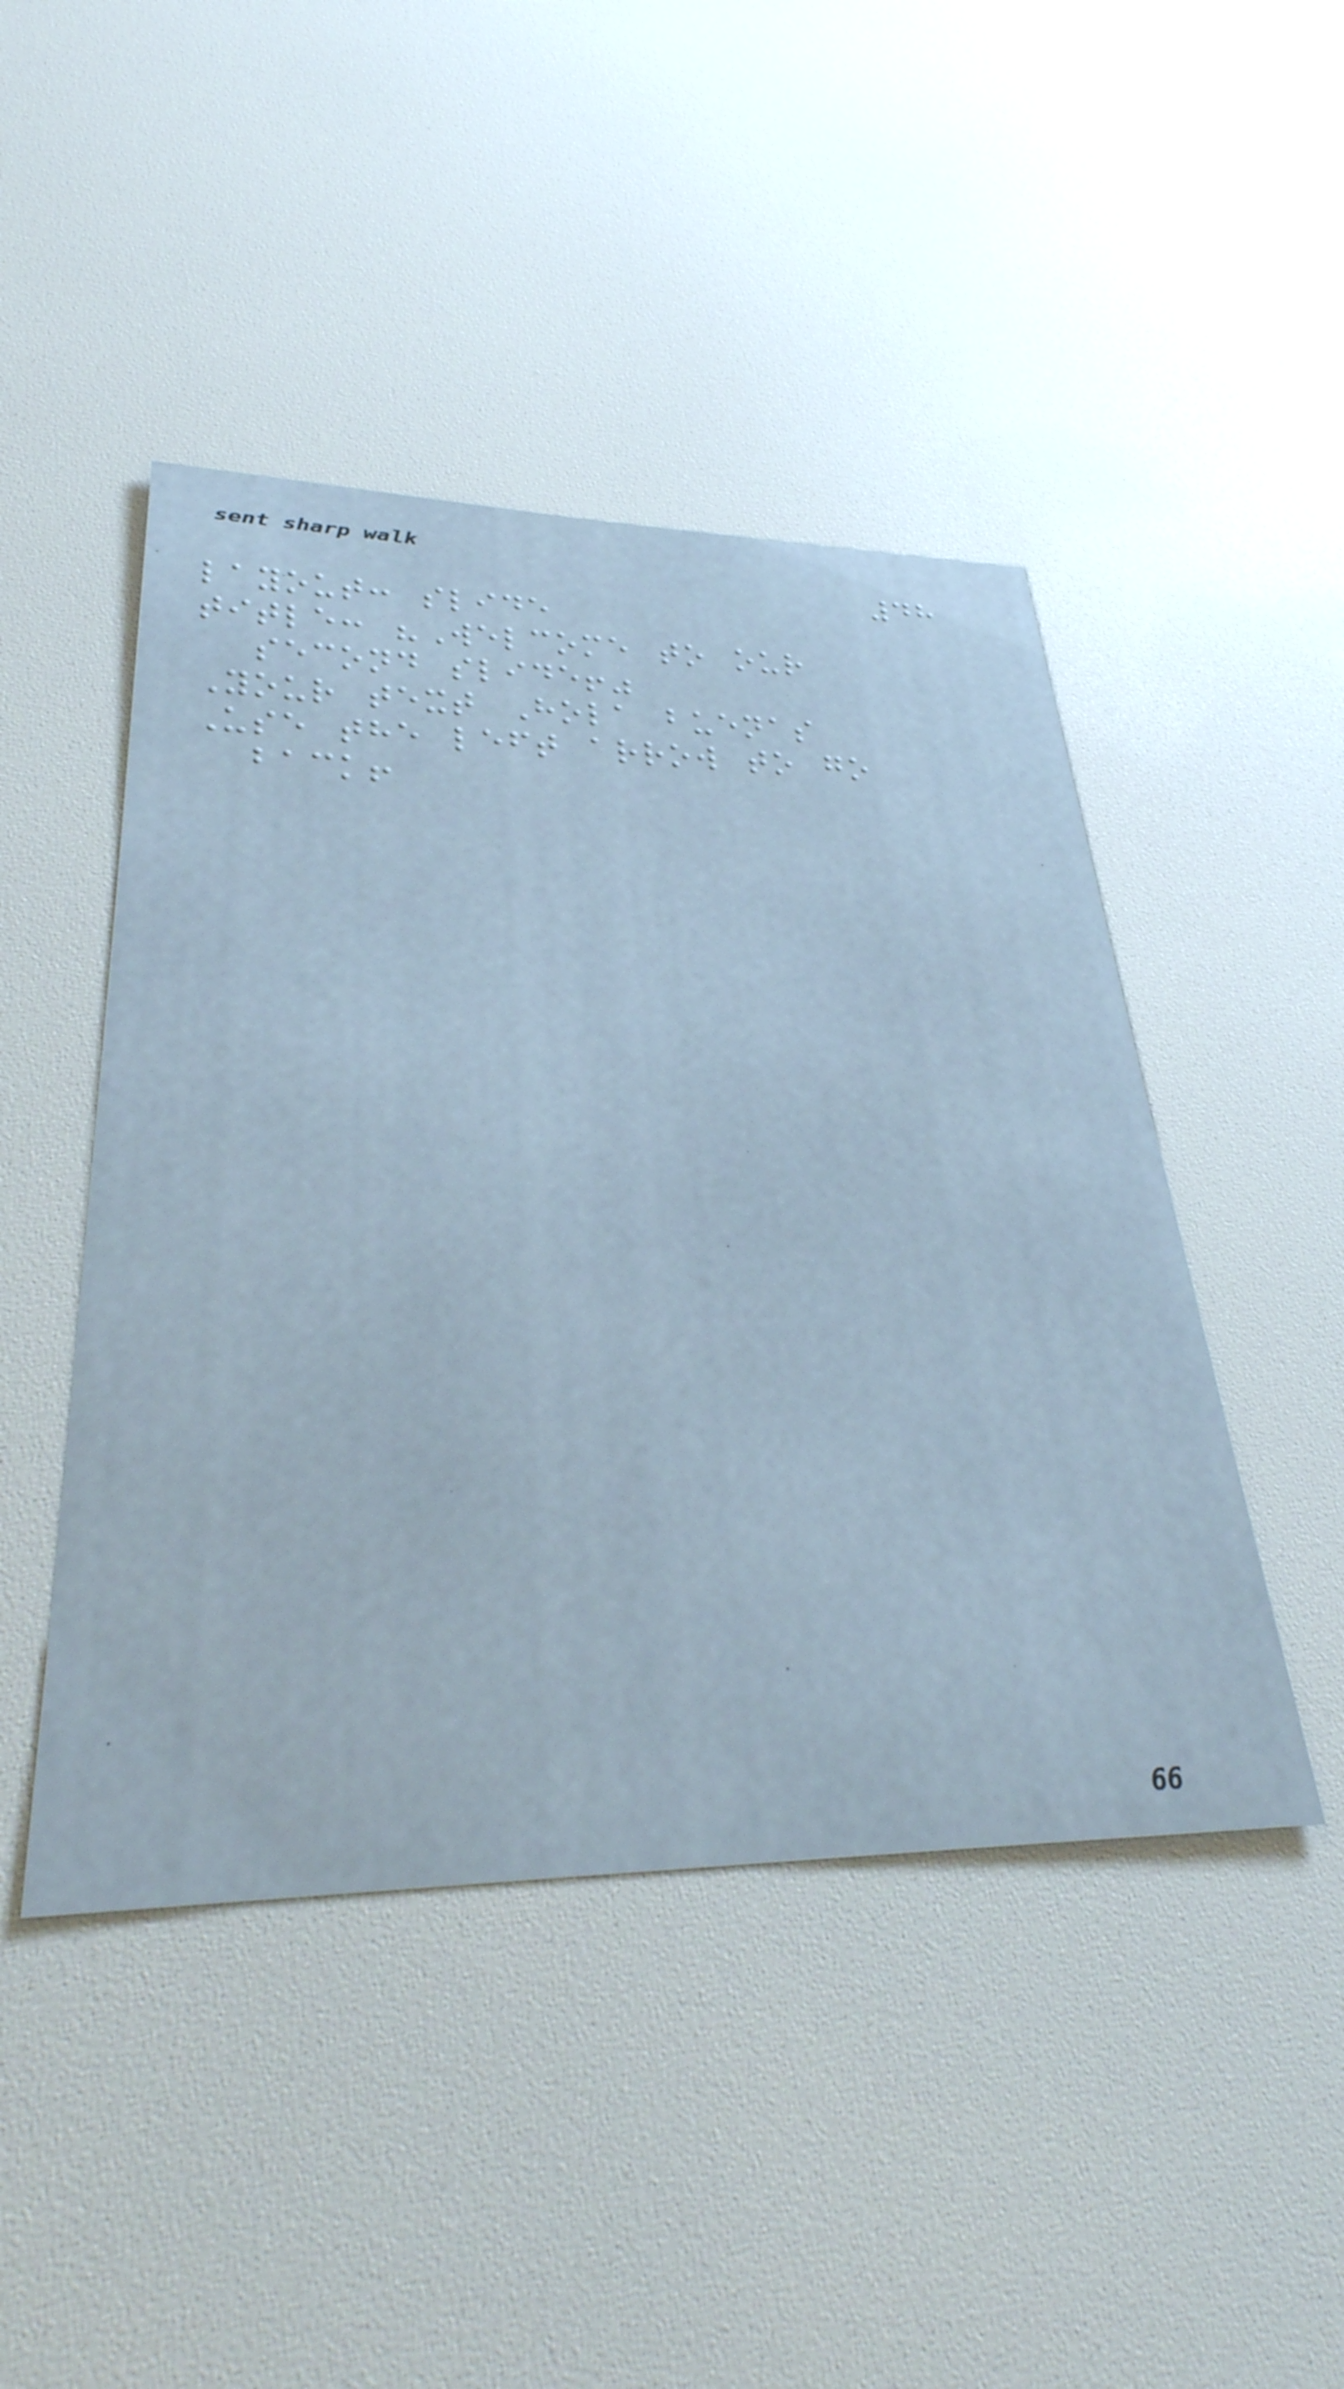48
layout: slide
title: "Welcome to our
second slide!"
Your text Hola buenas
Use the left arrow to go
back!
